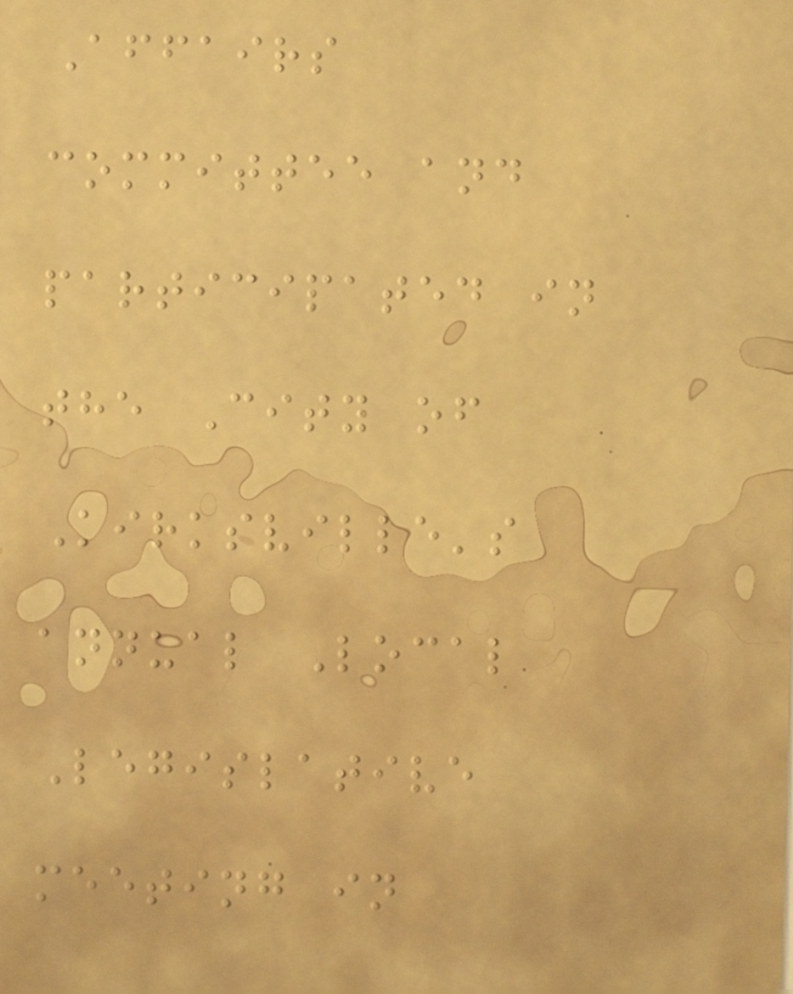Affairs
committee and
participated in
the City of
Kirksville's
annual Local
Legislative
meeting in
